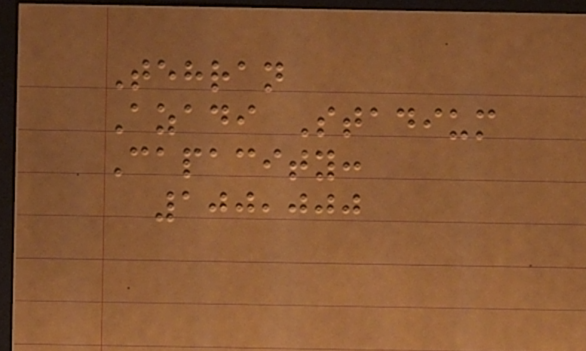Tehran
Azadi Stadium
Capacity:
100,000
